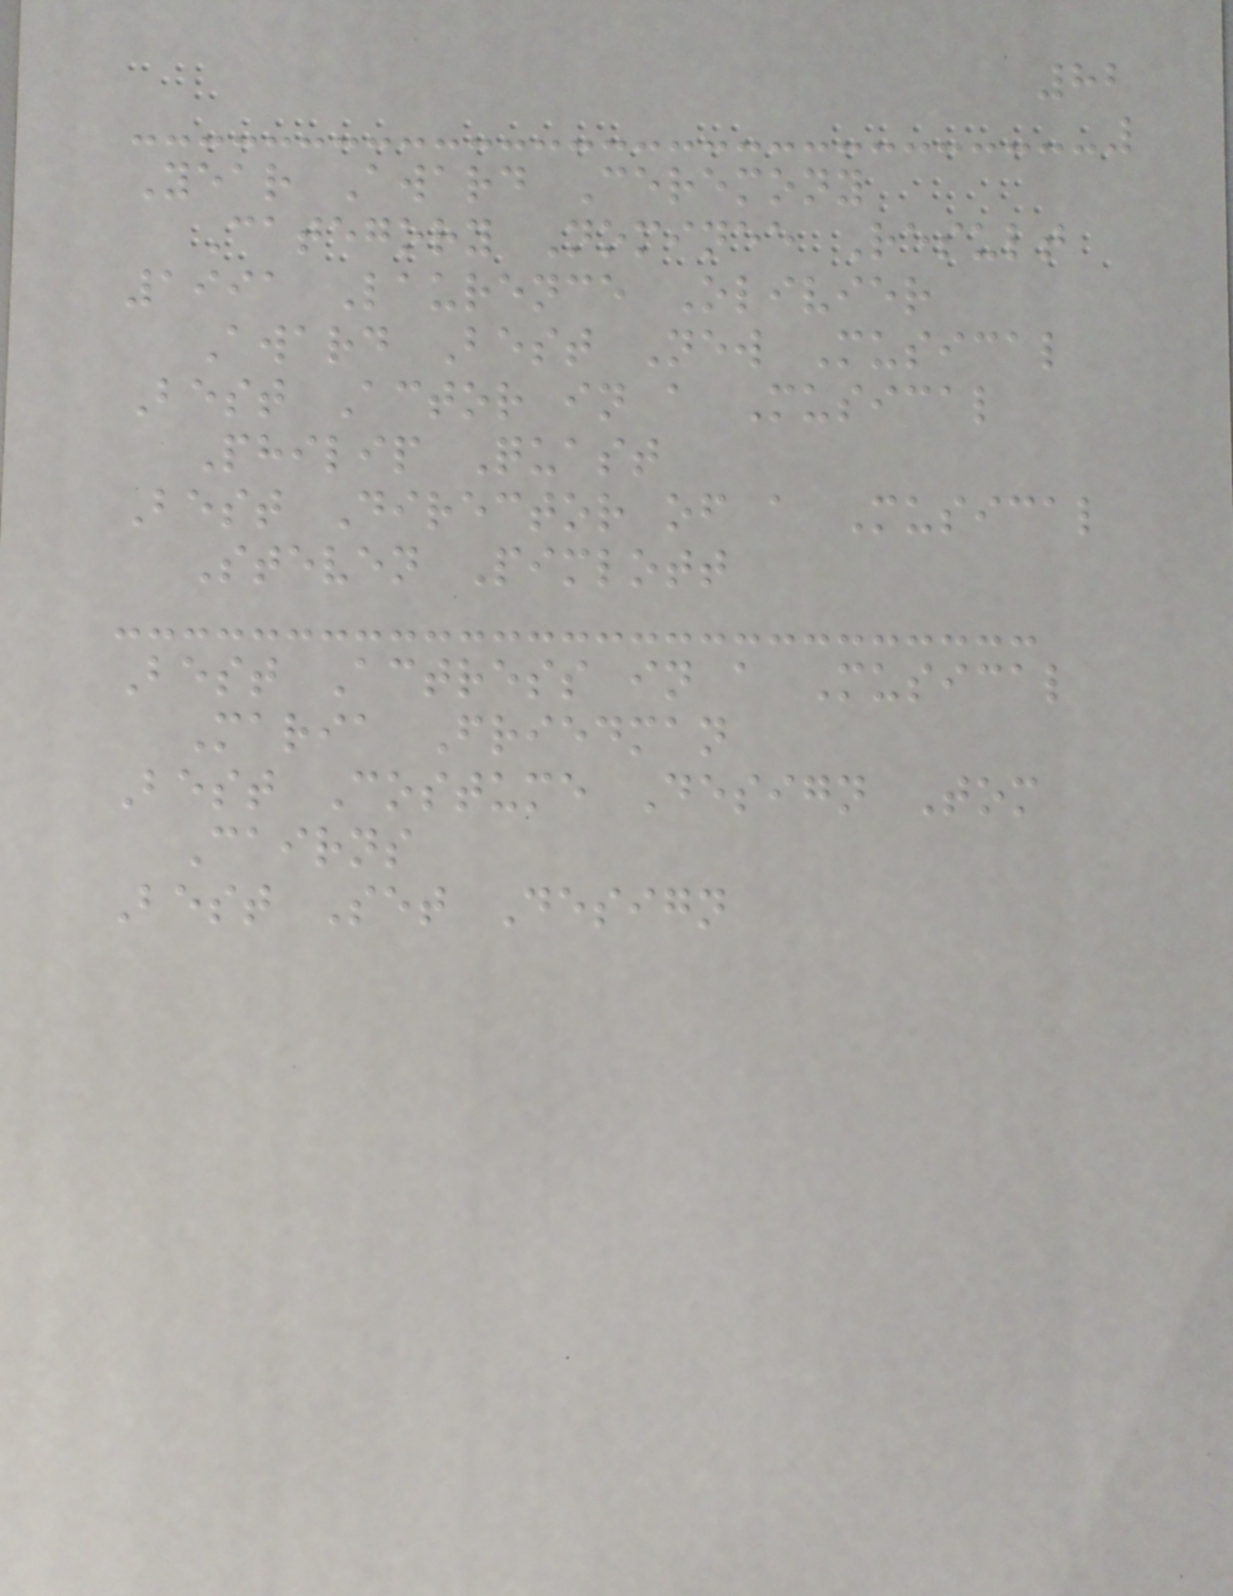82
Year Award Ceremony
Category Nominee Result
1991 Laurence Olivier
Award Best New Musical
Best Actor in a Musical
Philip Quast
Best Director of a Musical
Steven Pimlott
Best Actress in a Musical
Maria Friedman
Best Costume Design Tom
Cairns
Best Set Design
